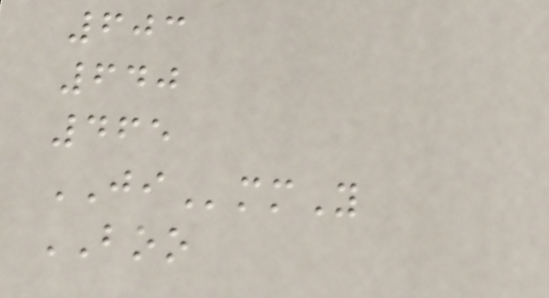603
640
465
JImmY
BOO
